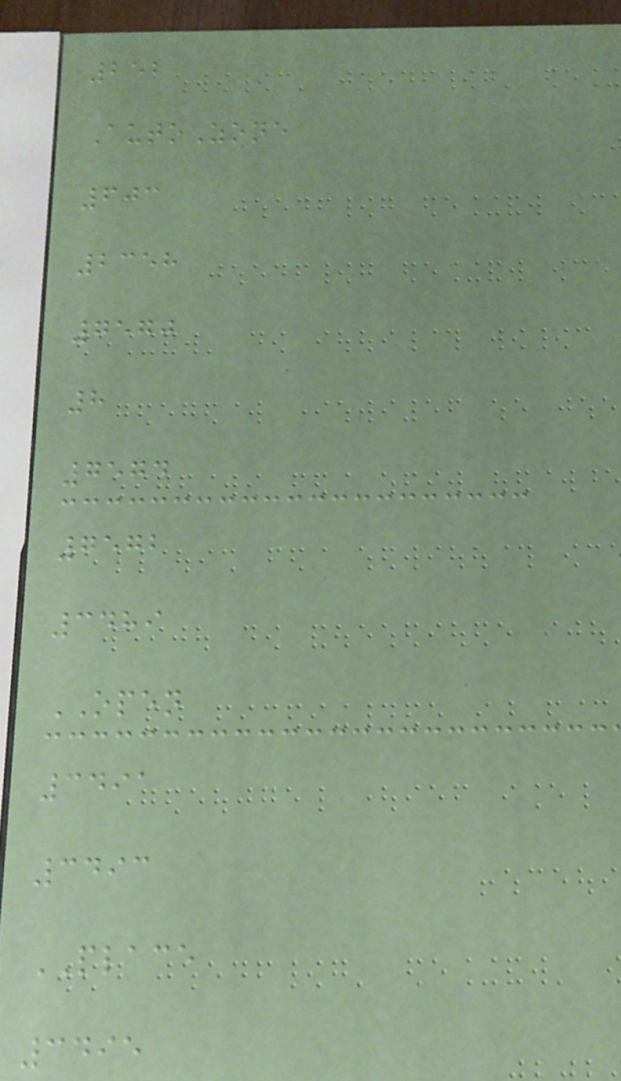252
AutoZone
603
2358
7570
8
7574
7572
3489
OPEN
3491
3493
PLACE
3495
